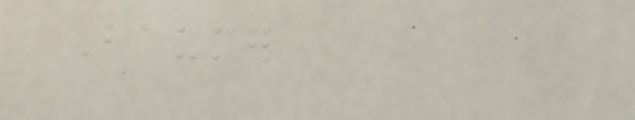Baumer
